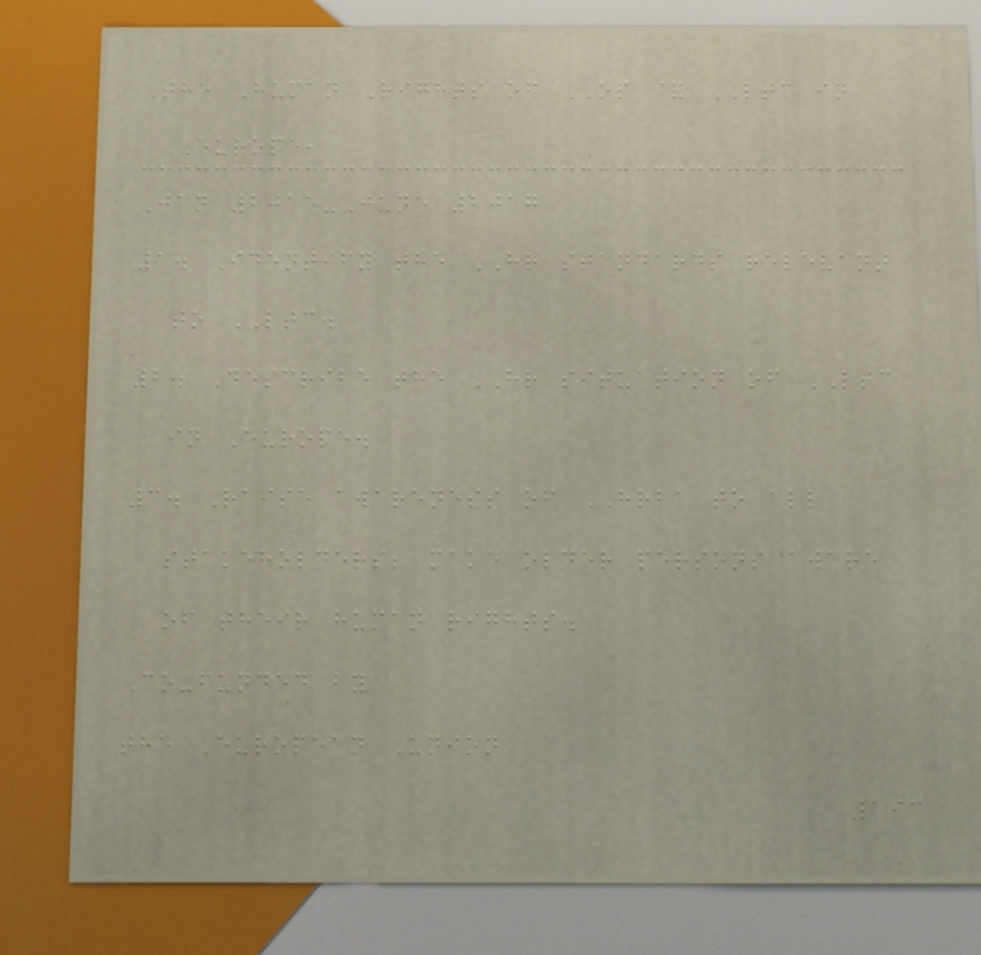The Human Rights of OP & LTC in
Europe,
Jan 2015-June 2017
1. Identify the HR standards relevant
to LTC.
2. Describe the HR situation of LTC
in Europe.
3. Raise awareness of HRBA to all
stakeholders; make older persons aware
of their human rights.
Co-funded by
the European Union
193
